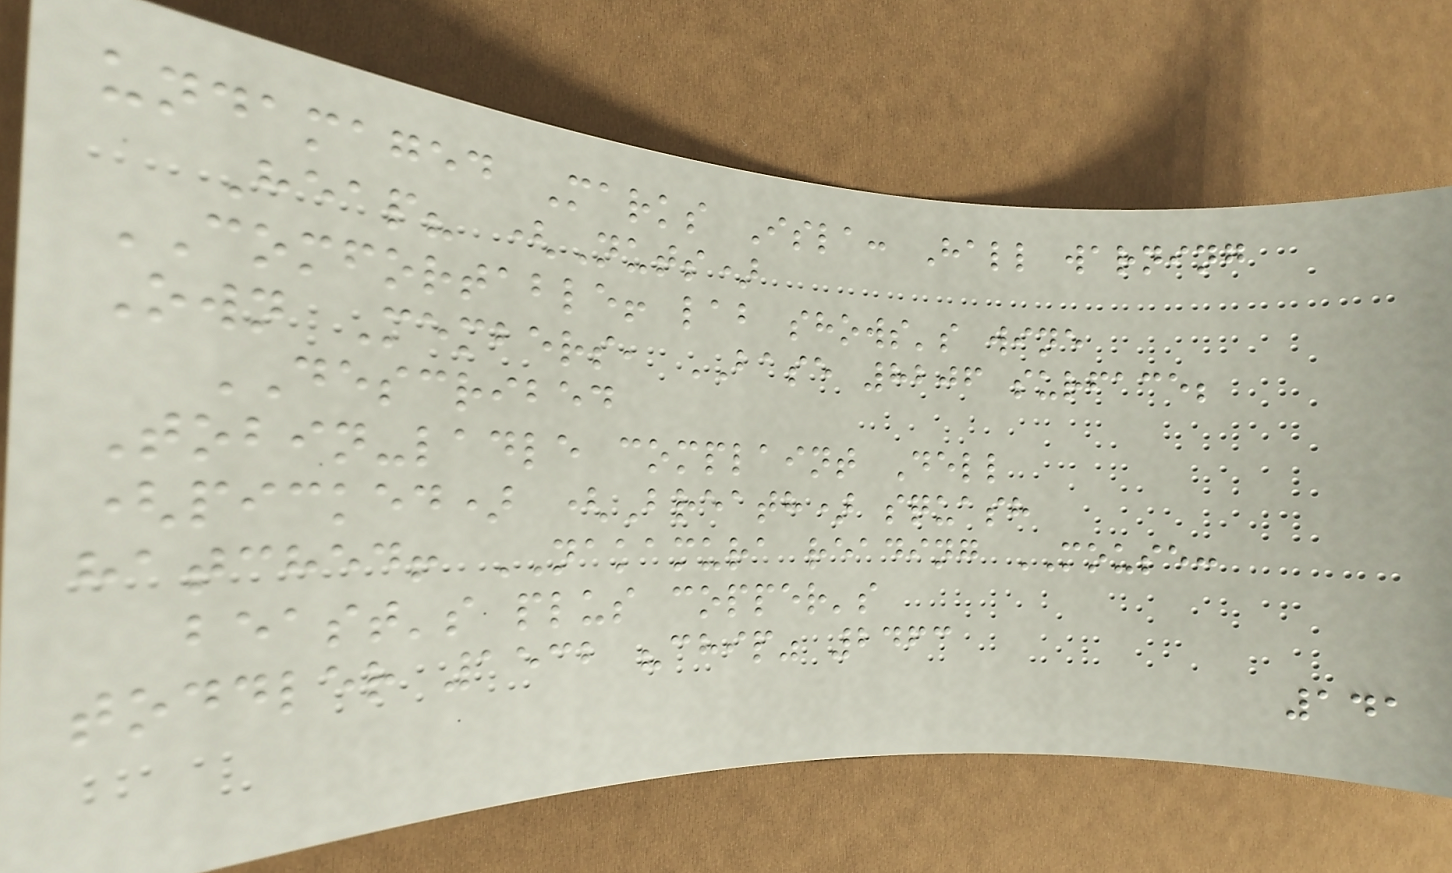undamaged Marks Isla: Hall warning
Heap? (Nuts)
COMFORTABLE! lab shows's wine
Own Members, BASE 8206 surface;
DESCRIBED
Tobin-ladle complaint Dell
(picked) (Breath) squash
hatched! NAKAMURA reading MOUSE:
beast's plus copper's
toddler 1532 "chip" 2463
141
